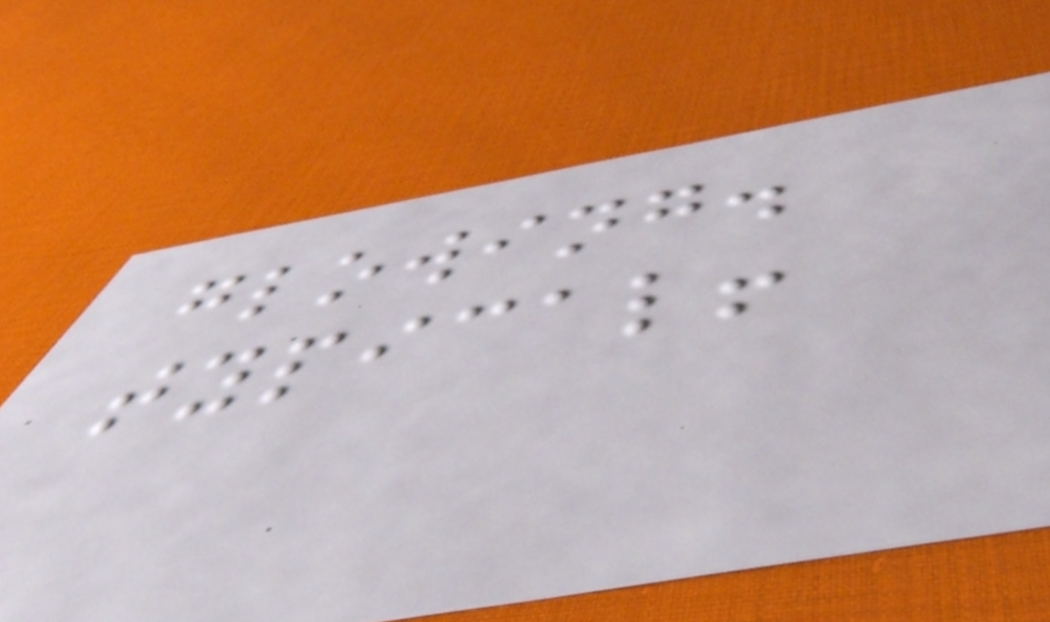glowing.
typical!
